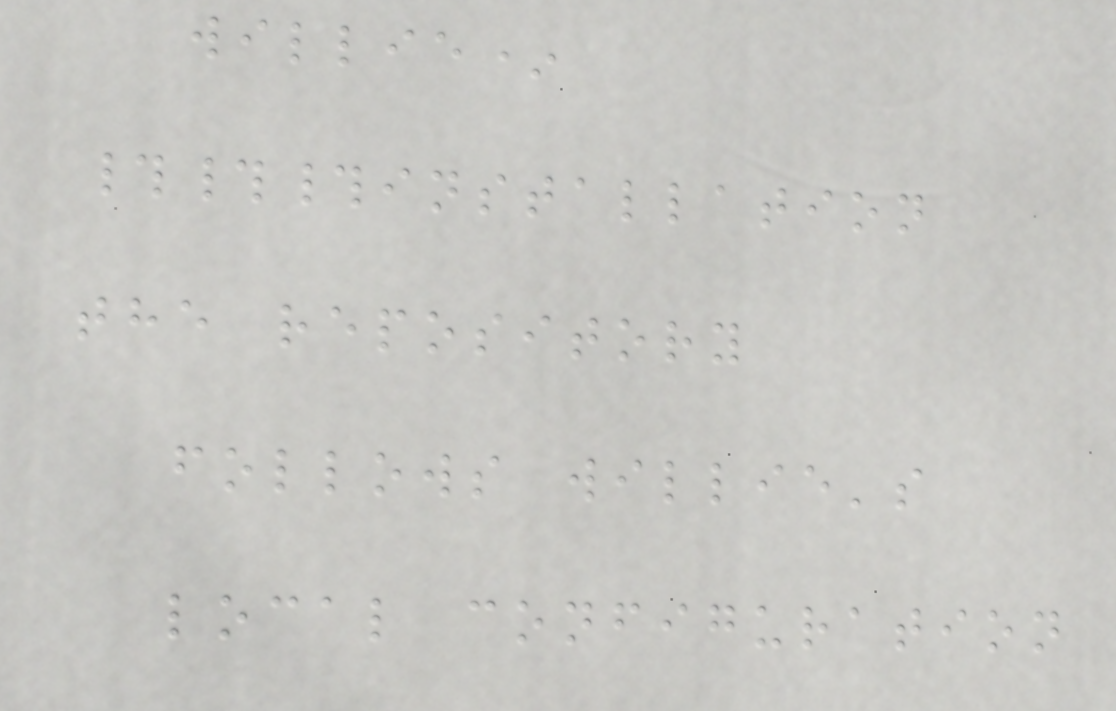willie*
###installation
the repository
follows willie's
local configuration
